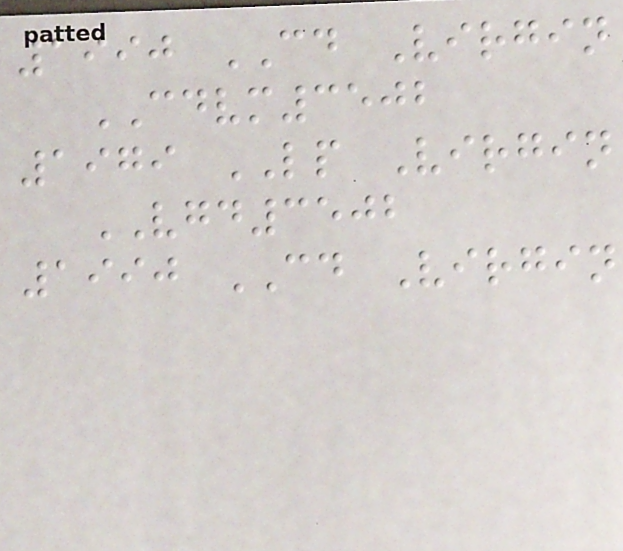1990 CD Virgin
CDVM3502
1979 LP Virgin
VGD3502
1990 CD Virgin
